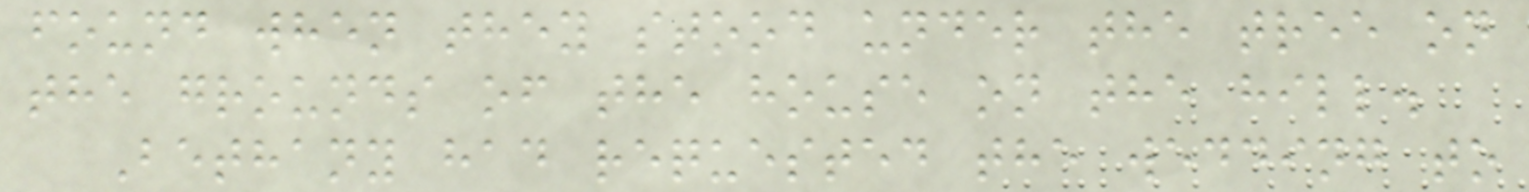found when they stood under the tree on
the grounds of the house on the hill.
Bethany had requested the wedding to
